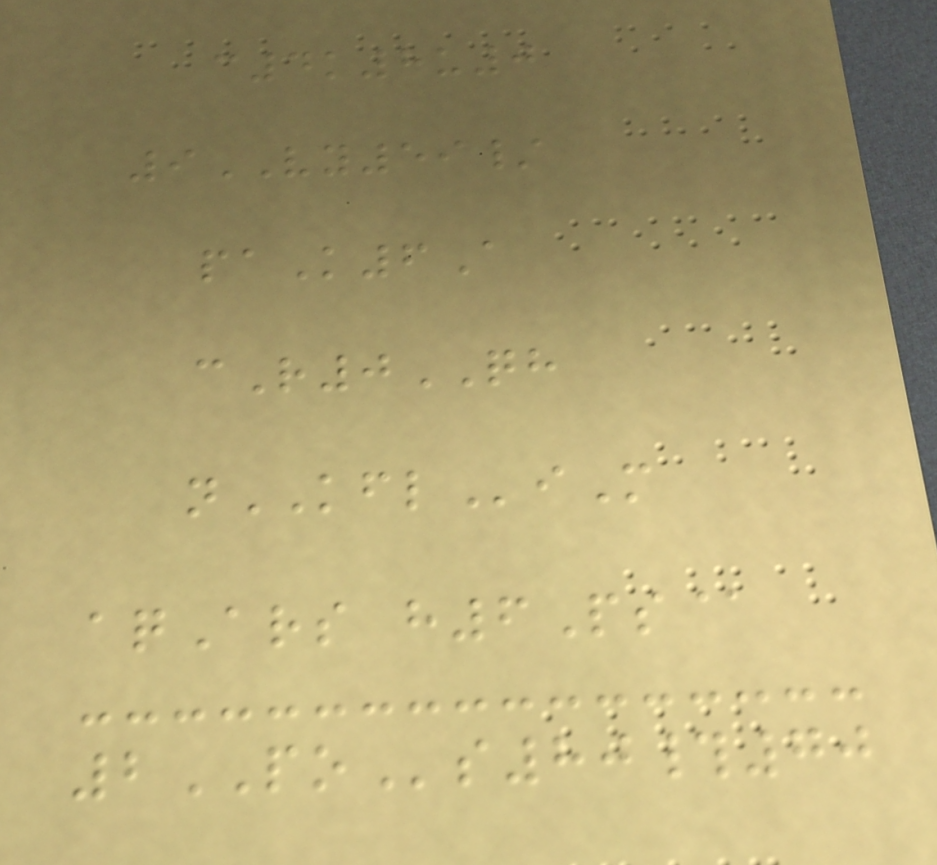c4k8u0
9VY59/
paK6A
cR0QH
nKFLiM
aqArs h6Ps@
2POs80#70
